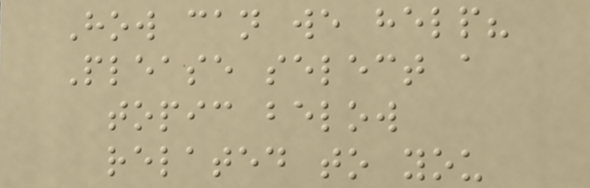How can we help?
Please select a
topic below
related to you
